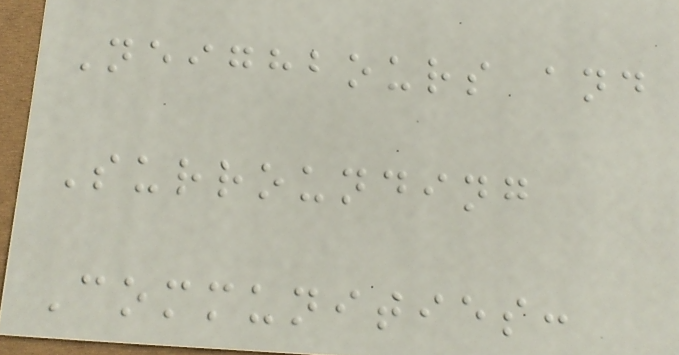Neighbours and
Surrounding
Communities:
